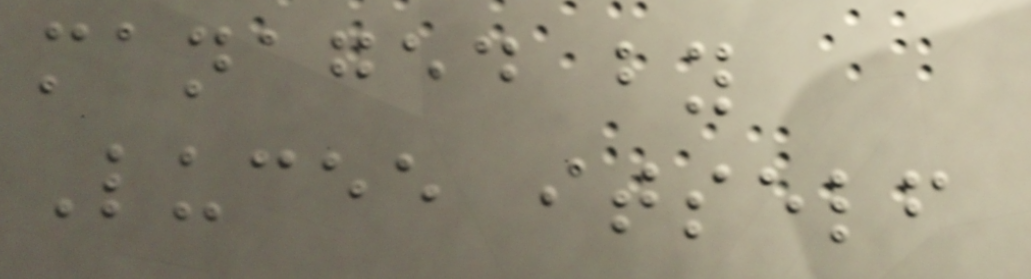managed by
Lucee itself
